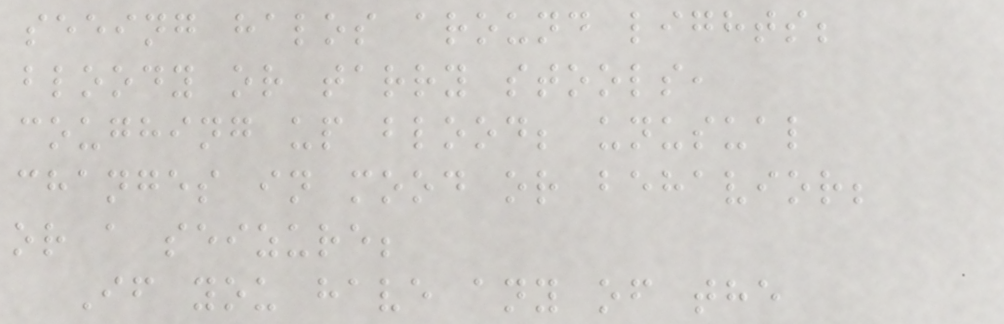seeing halos around lights;
bloody or tarry stools,
coughing up blood; unusual
changes in mood or behavior;
or a seizure;
If you have any of the
